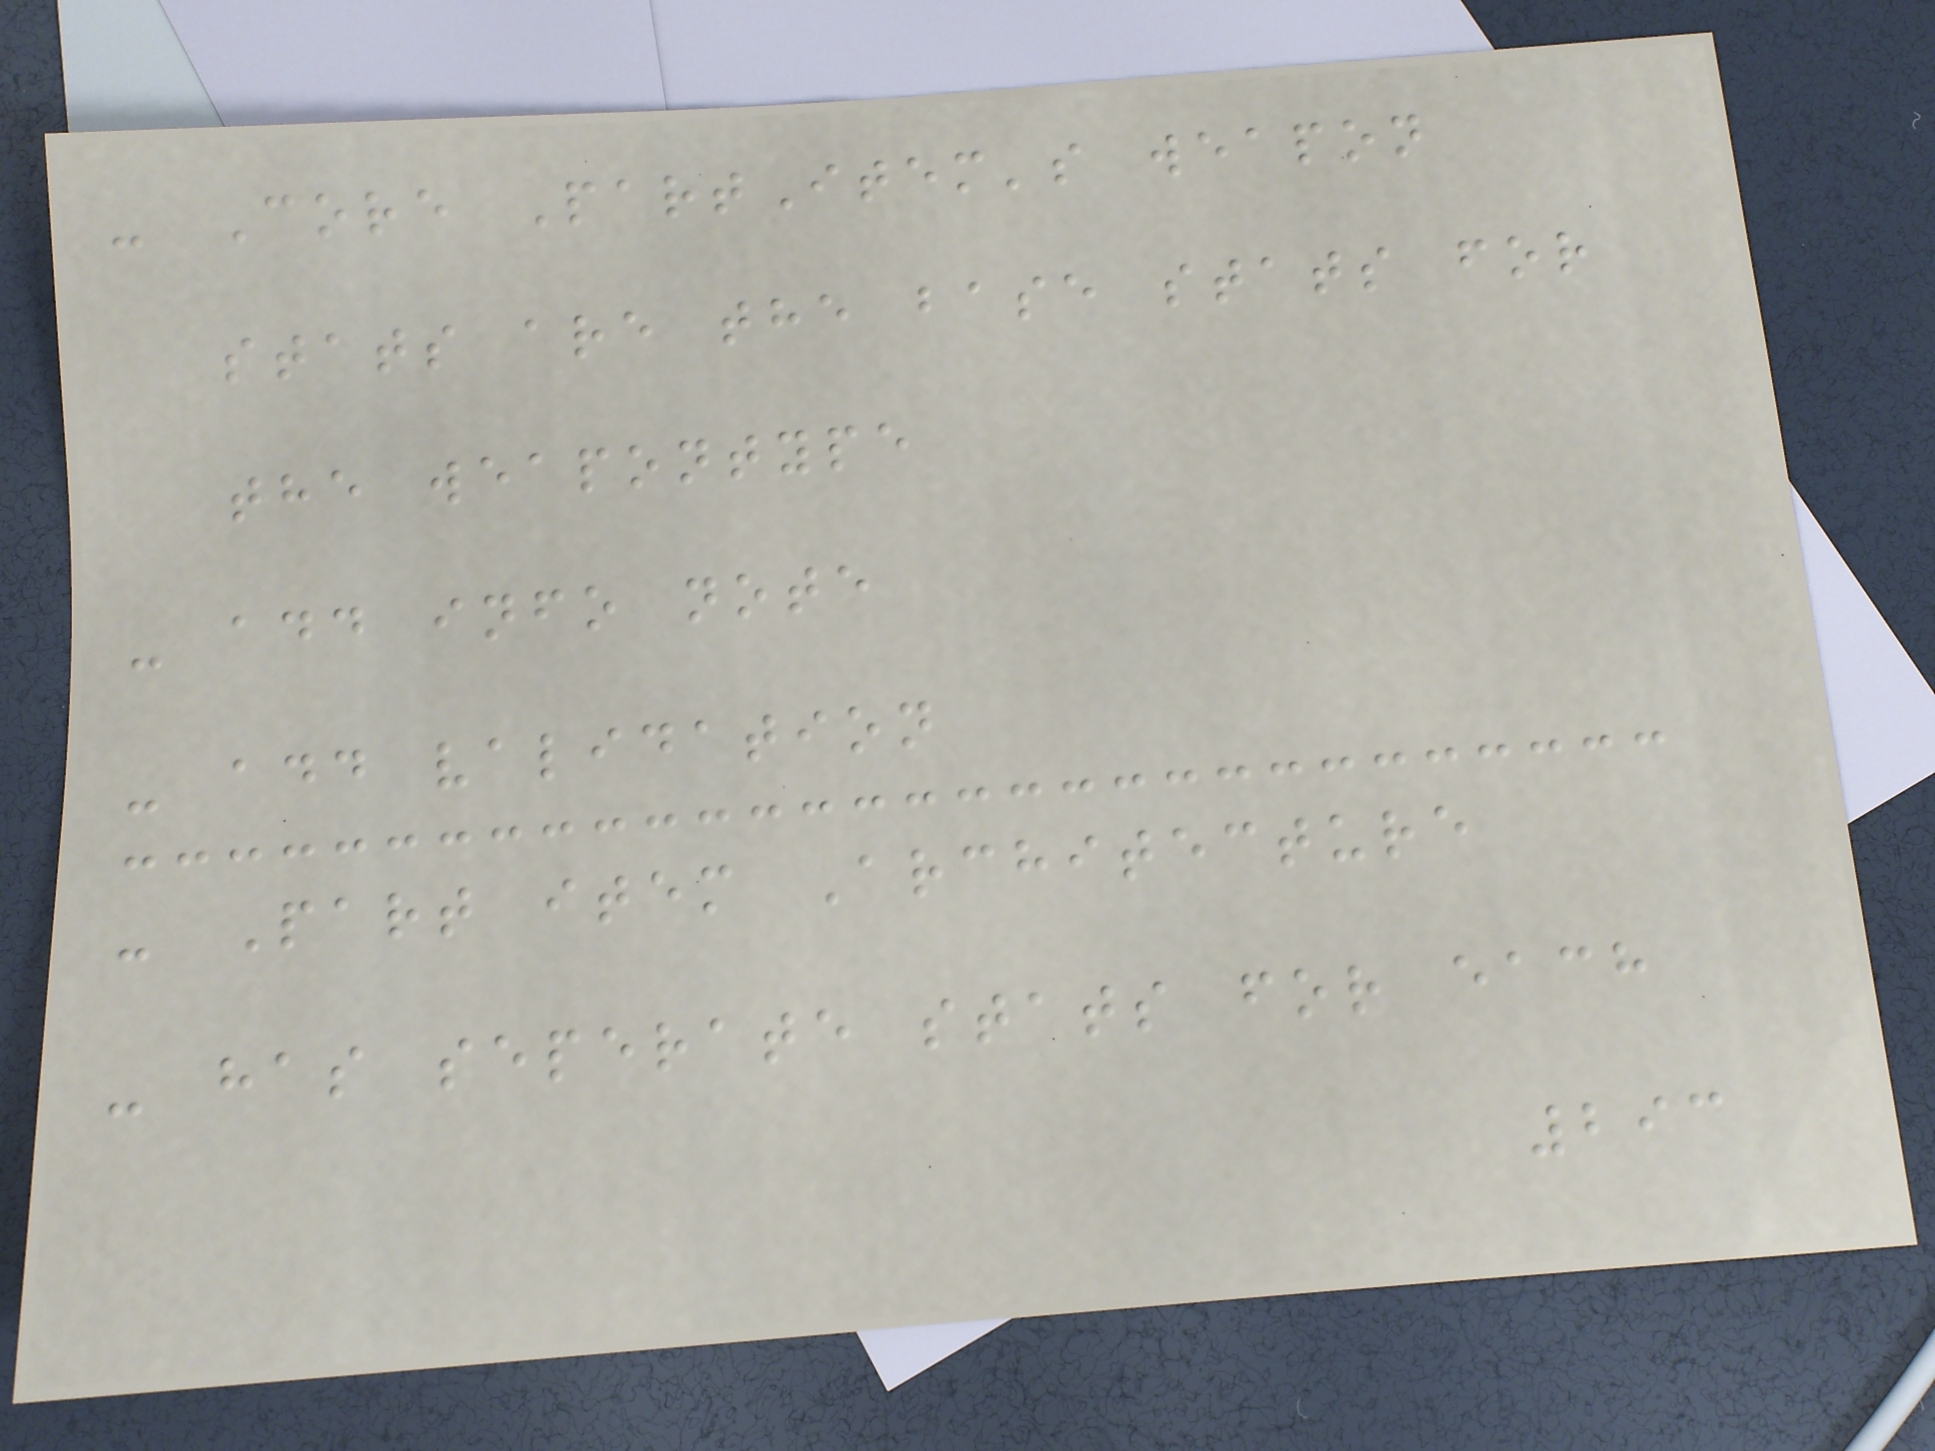- Core PartItem's weapon
stats are the base stats for
the weapontype
- add info note
- add validation
- Part item Architecture
- has seperate stats for each
293
